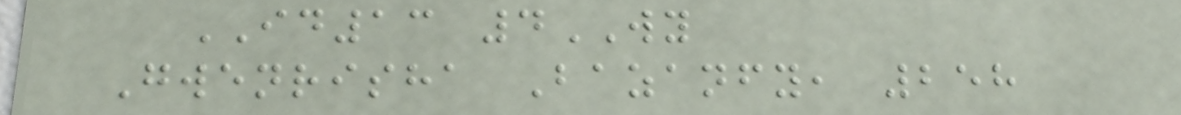ID13 4WY
Gwenrisha Bazanfy, 258
